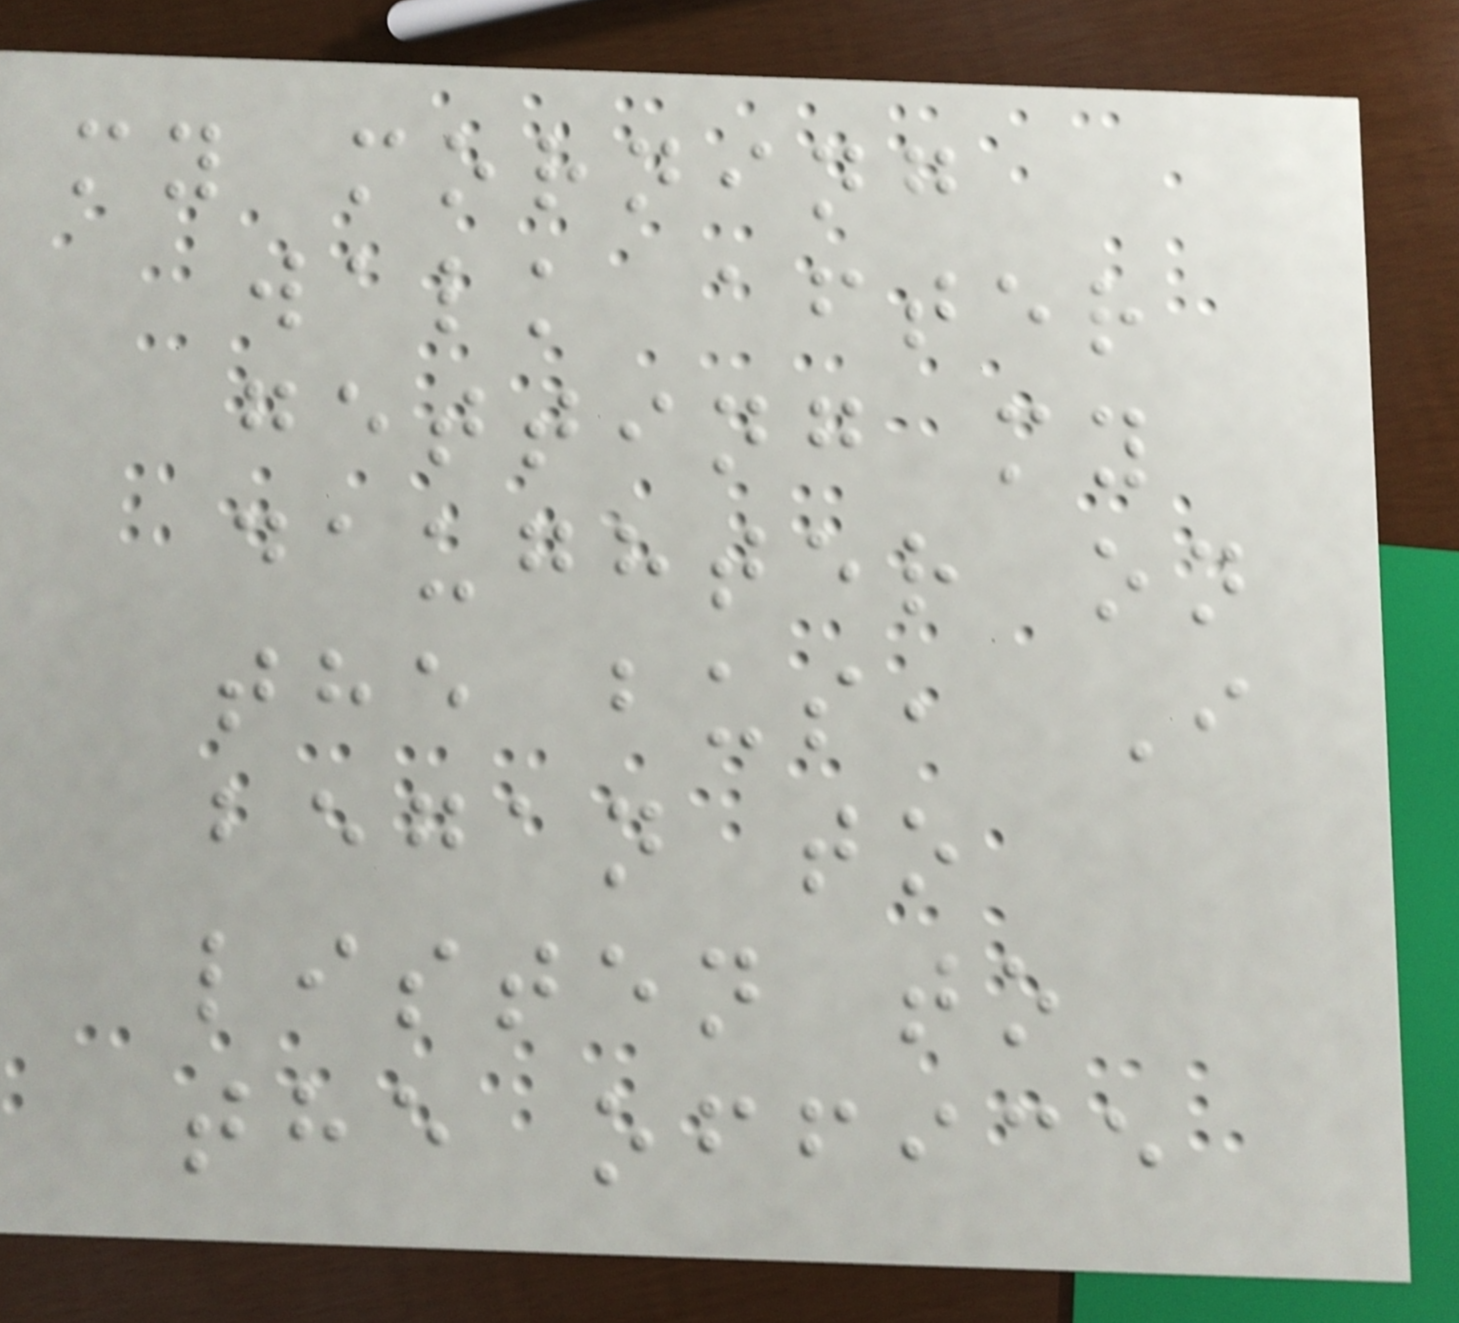my morning
walk after
getting my
daughter on
the bus, I
began to
listen to
the office
